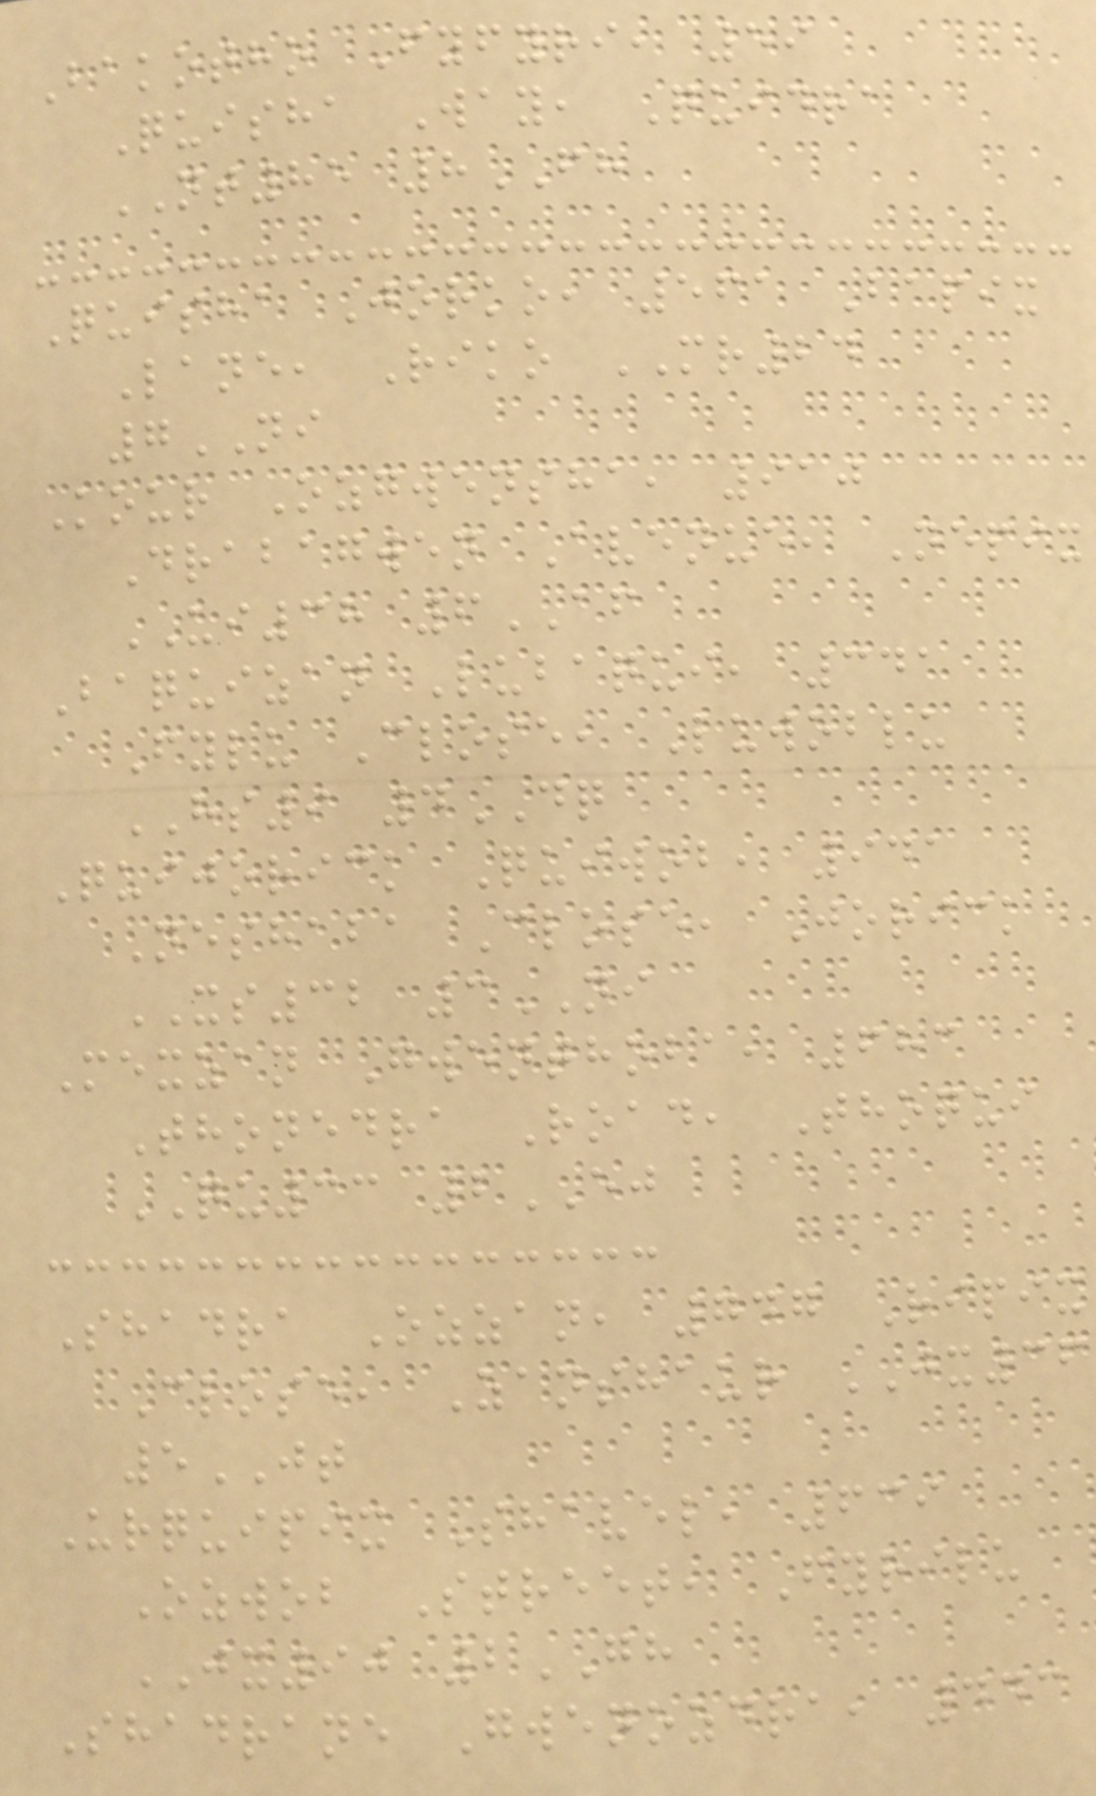Bakotho Fyfyri, 59
Quisha Way, Quidra
NT85 8FH
Quisha Jorko, 561 Bapix
Lane, Riko MR24
7NI
Kour Ozgwensha, 910
Drabagwen Avenue, Nepix
UI38 6AF
Baquizan Lubaqui, 341
Fylu Close, Luwoblu
HS9 4DQ
Quijorick Quiwob, 941
Neshaba Close, Jorick
XS32 3NI
Mexzan Gwenthoba, 683
Thonedra Road, Thoqui
QU33 2EJ
Shadra Ozzan, 747 Ripix
Close, Zanshaur JX36
5JT
Urquipix Shavel, 639
Ozwob Street, Fyrilu
JX90 2GH
Shadrane Gwenozdra, 443
